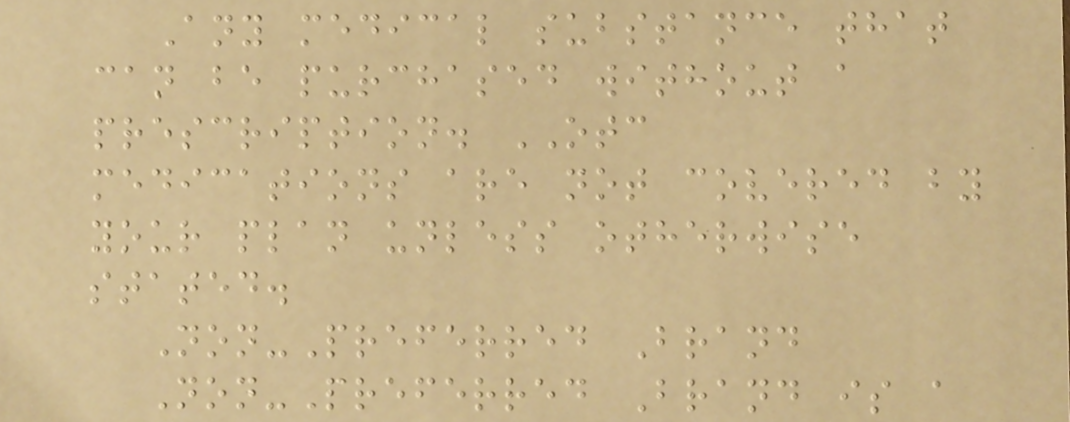Any medical substance that
can be purchased without a
prescription. OTC
medications are not covered by
your plan unless otherwise
stated.
Non-Preferred Brand
Non-Preferred Brand is a
